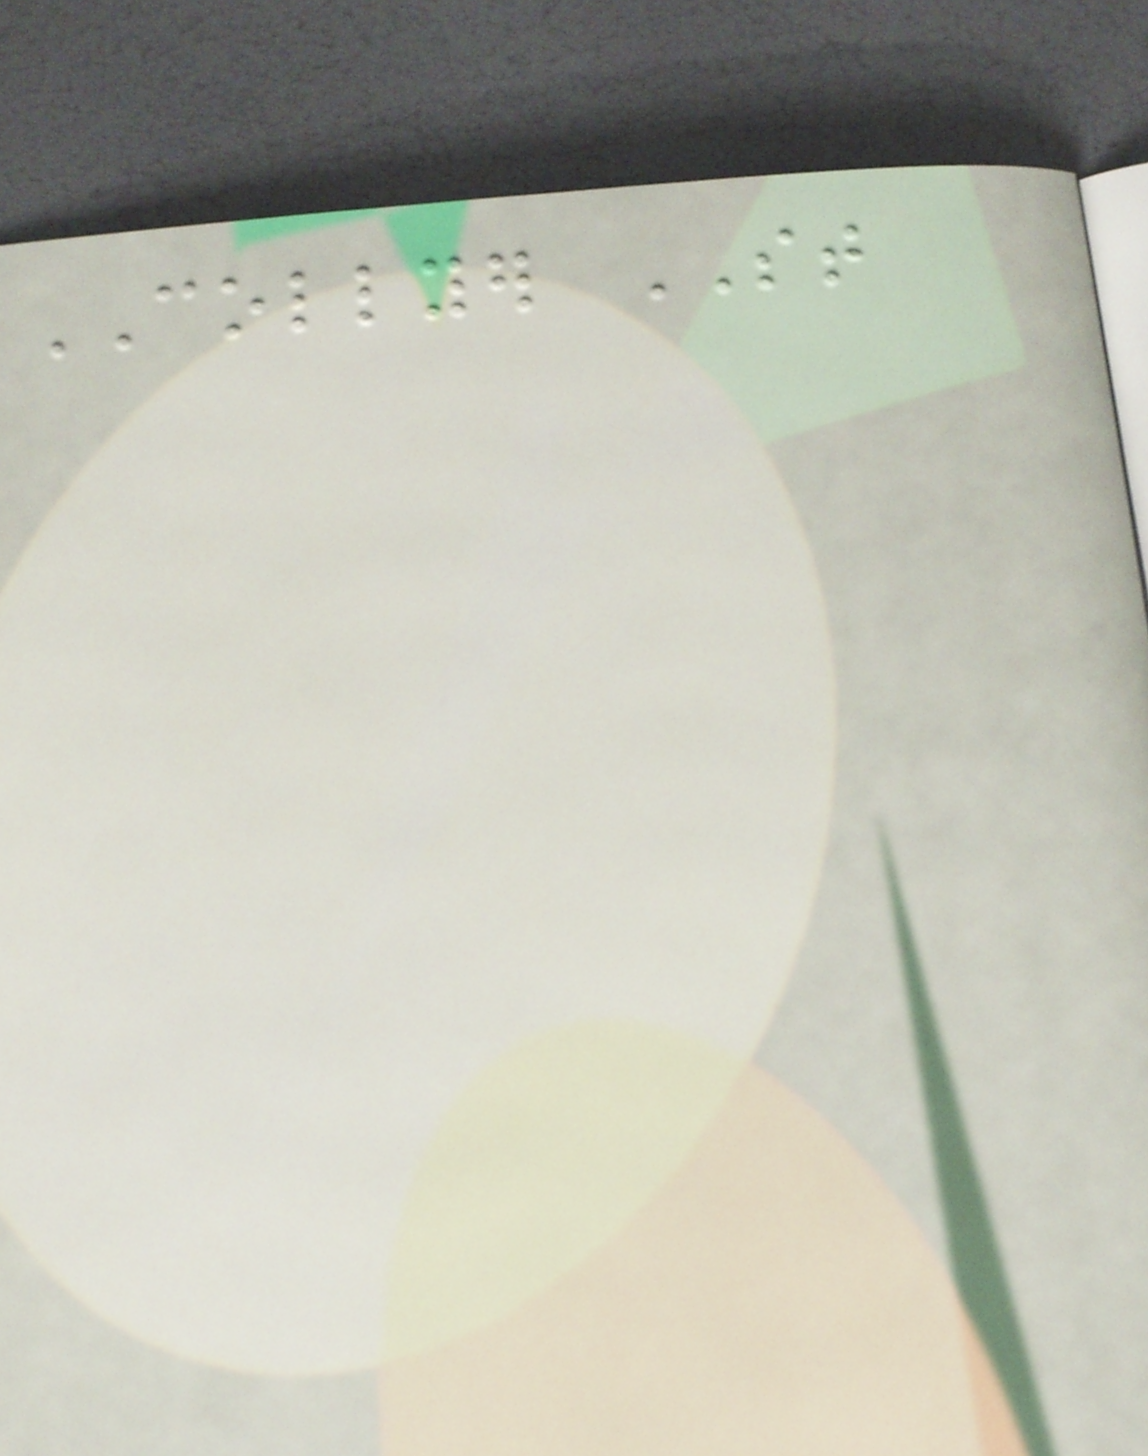COLLYER ST
